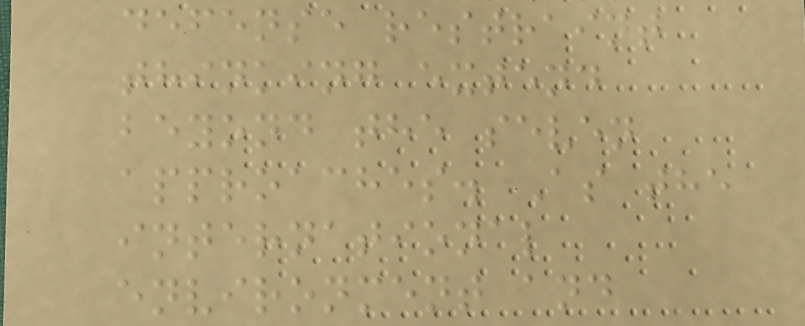defense restraint
thinking extend
beyond the seven
approaches. As the
international
environment and
